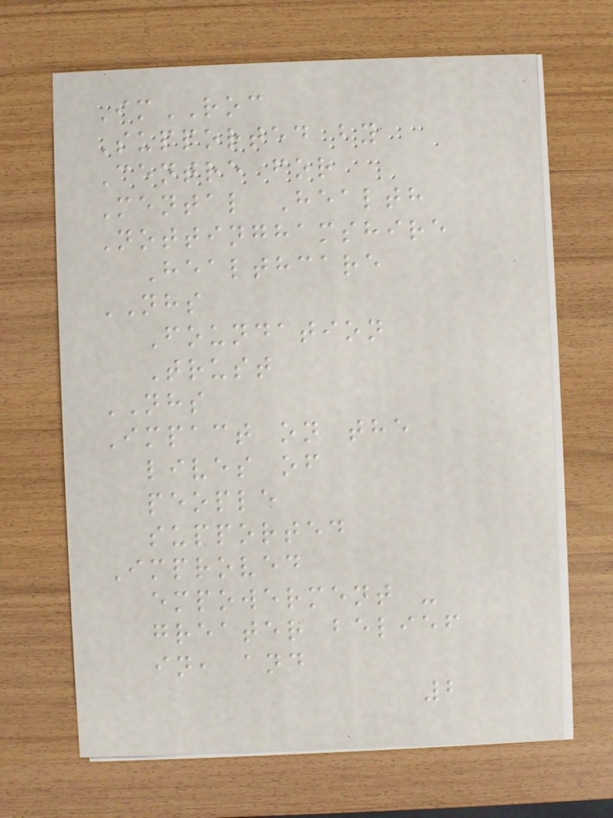ImROC
Supported by
Centre for
Mental Health
Nottinghamshire
Healthcare
NHS
Foundation
Trust
NHS
Impact on the
lives of
people
supported
Improved
empowerment -
greater belief
in, and
2
